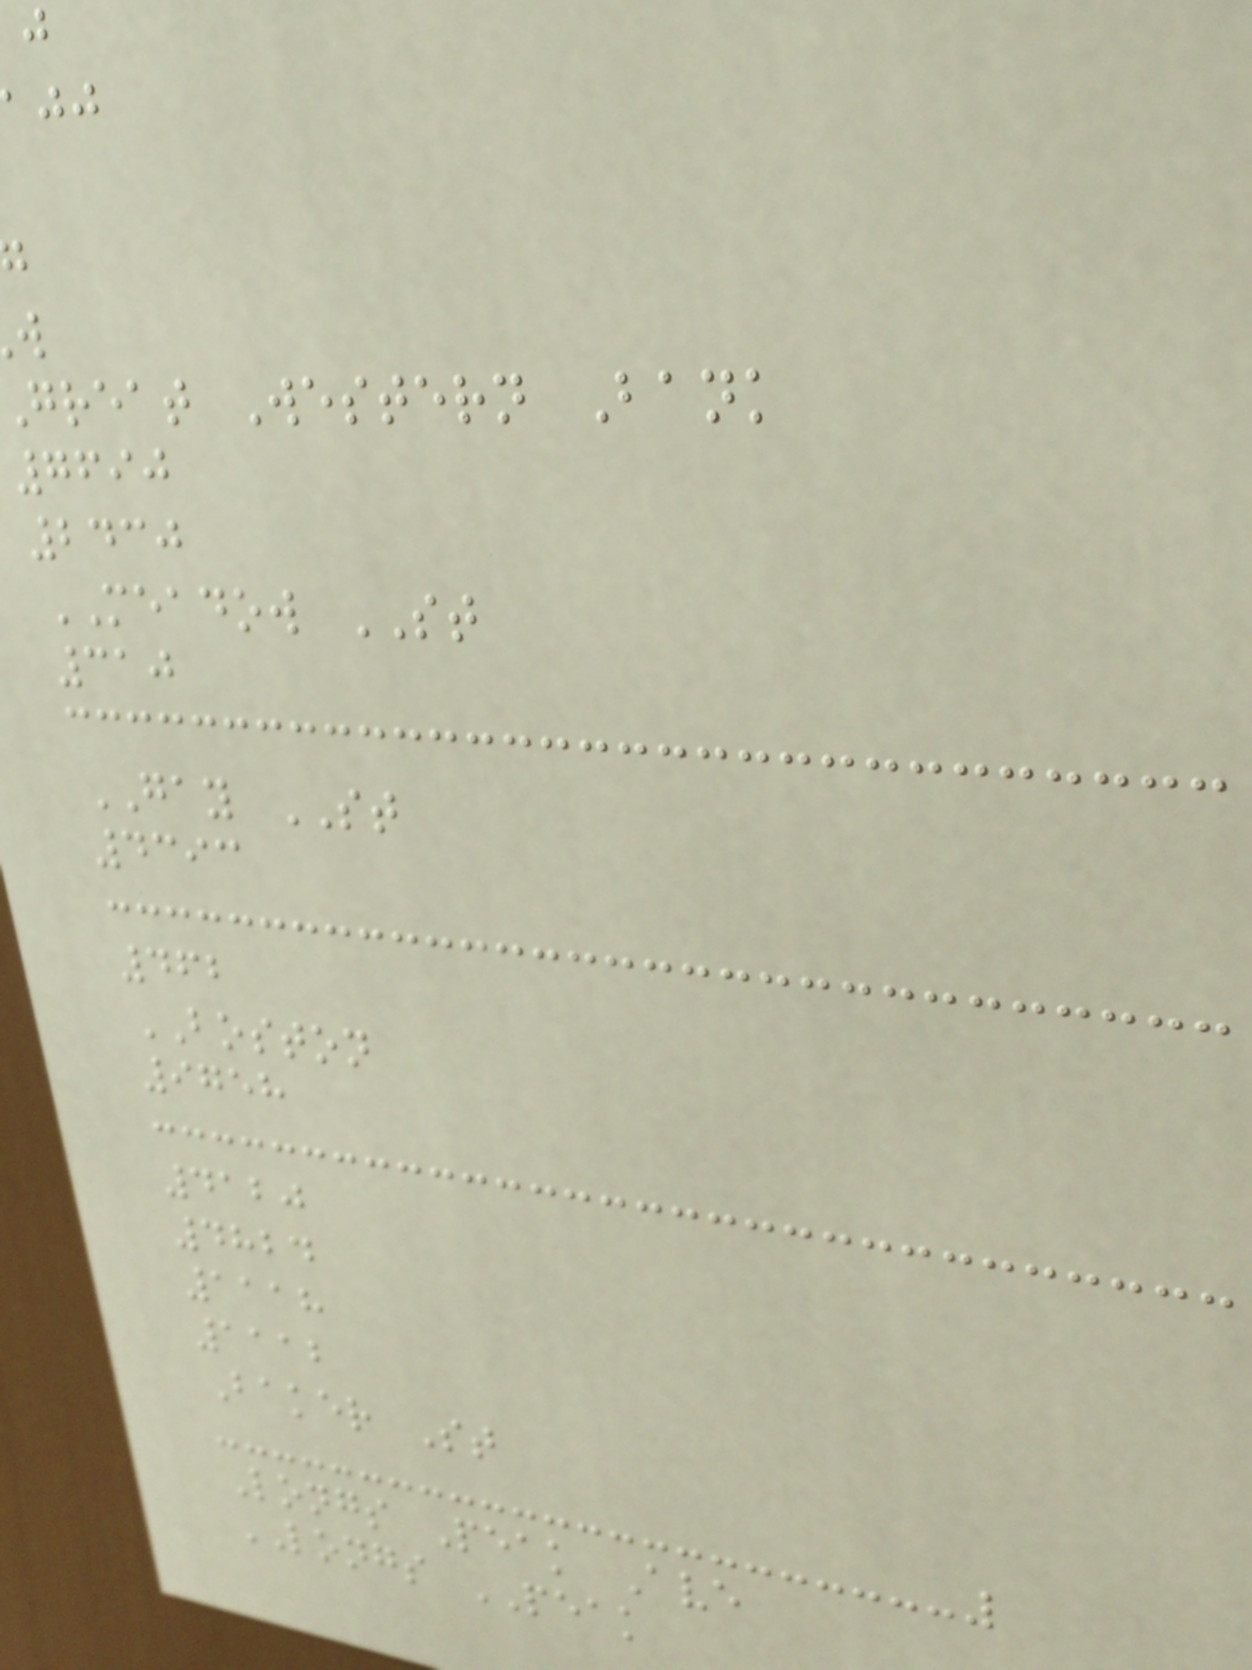great Western Bank
7690
2430
MEADOW ST
310
GAY ST
4393
462
BOSTON
9758
4120
4824
1118
1112
Baker St
Longs Peak Ave
LONGS PEAK
